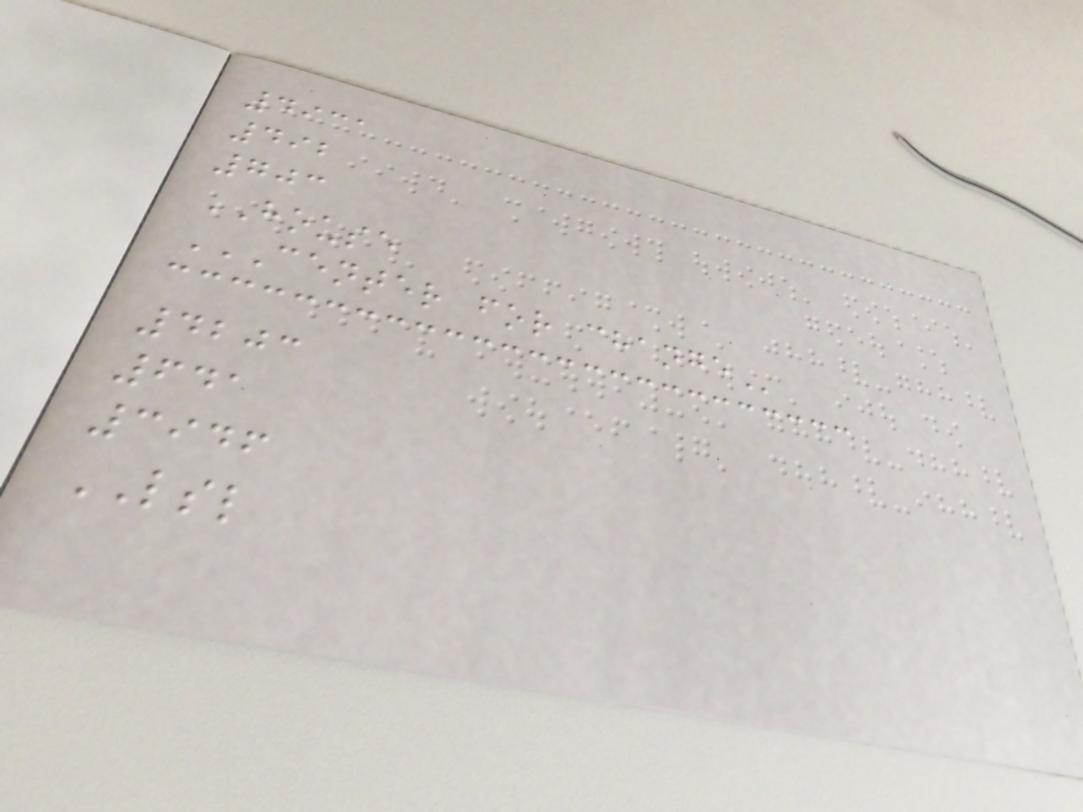4931
492
703
HOUSE
CENTER FOR CHANGE
4203
641
3946
LSL
